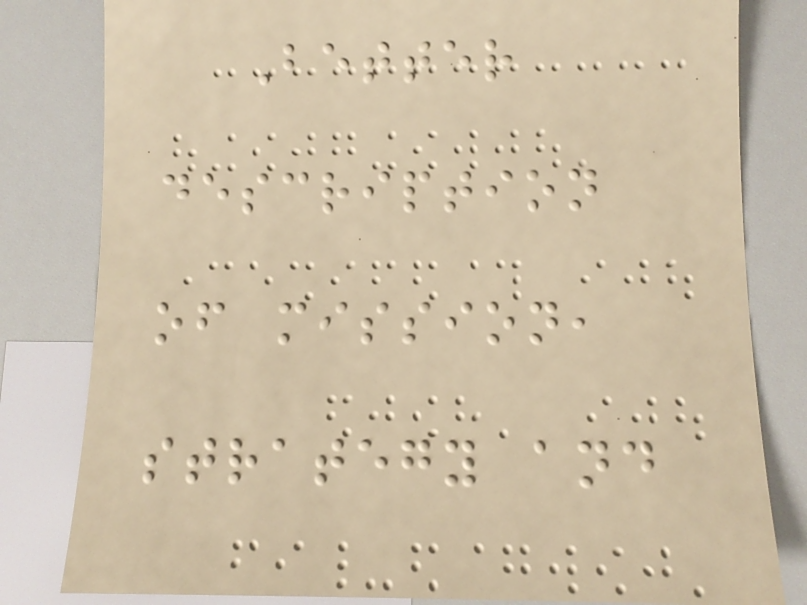Better
description
of mission,
strategy and
